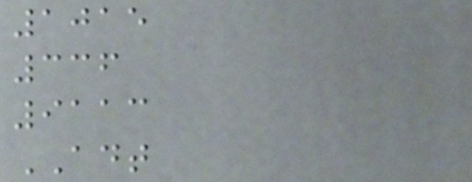1015
336
9113
ADT
